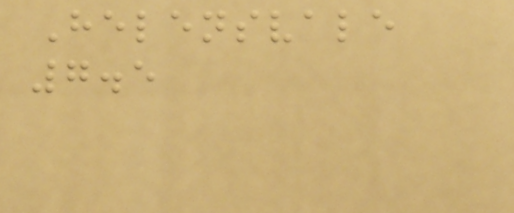Helensvale
7.5
